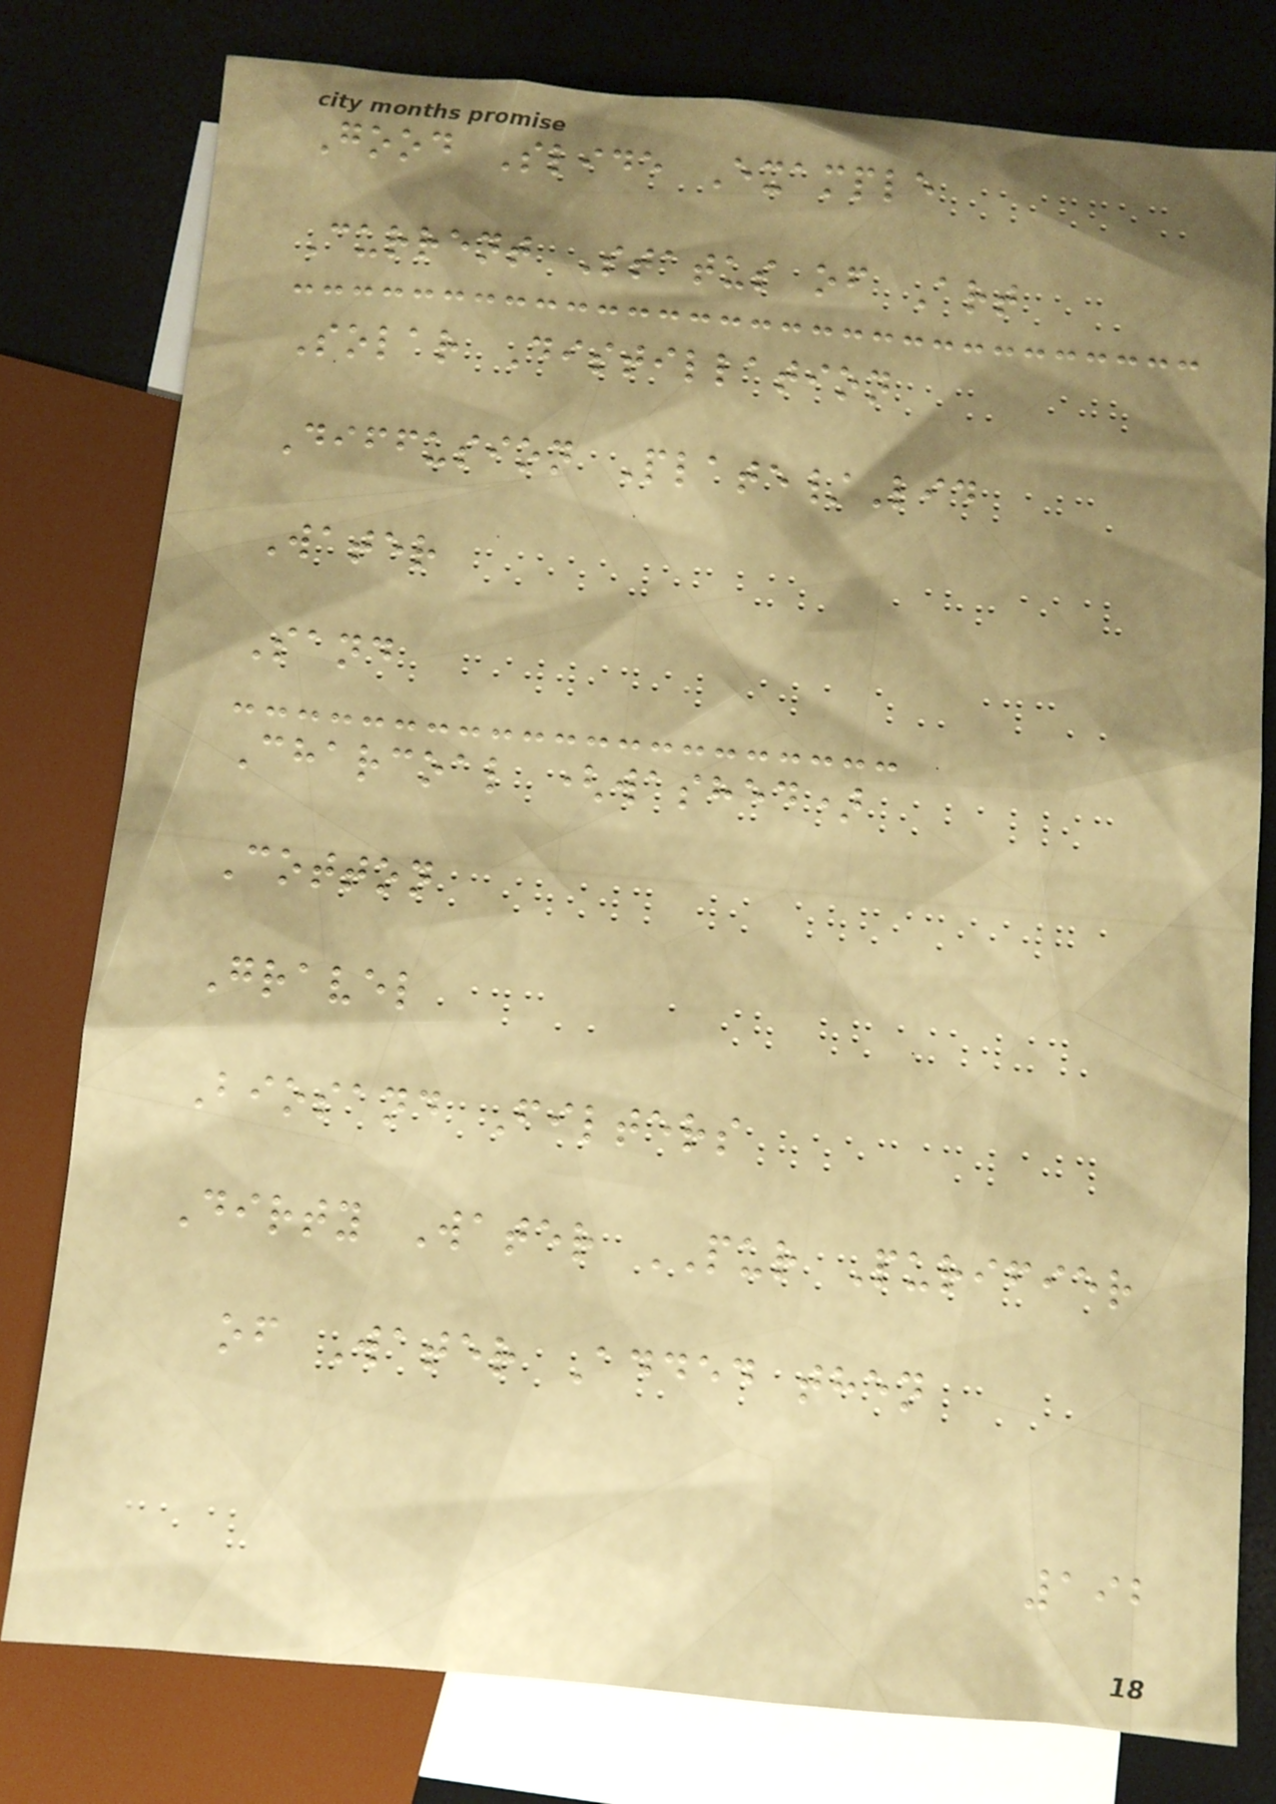Good Slide Example
Current Status of Art
Solar Distillation
Diffusion Plate/Lid
Water
Sand
Charcoal (washed)
Cotton
Gravel
Biosand Filters
Dirty Water PUR Purifier
of Water Added then
192
